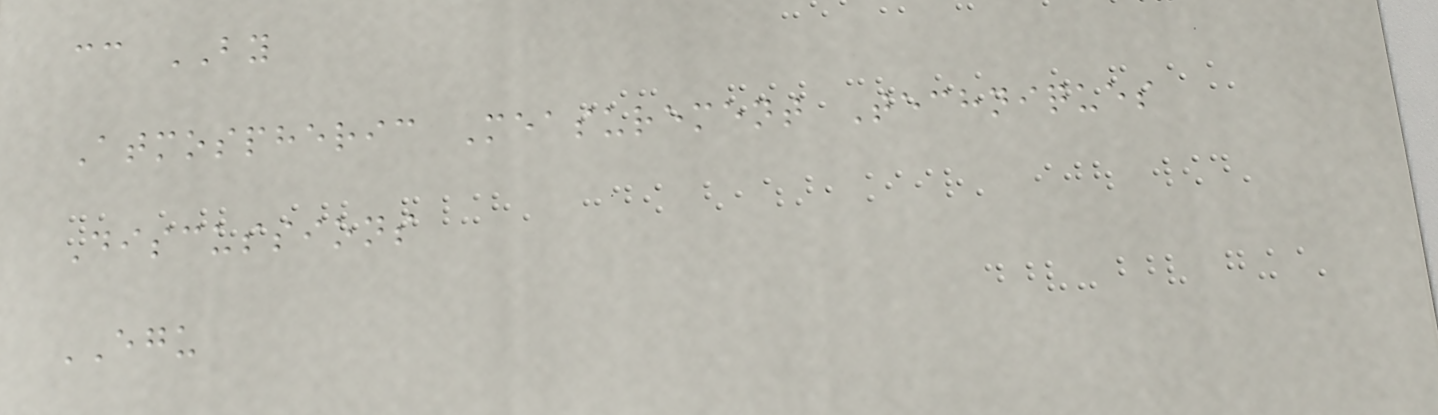cc BY
Atmospheric Measurement Techniques
Discussions
EGU
